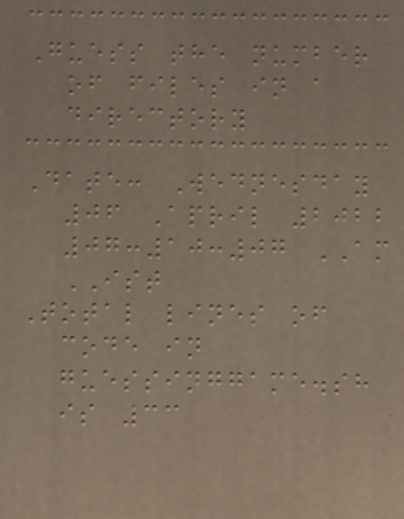Guess the number
of files in a
directory
Date: Wednesday
06 April 2022
07:10:07 AM
IST
Total lines of
code in
guessinggame.sh
is 33
